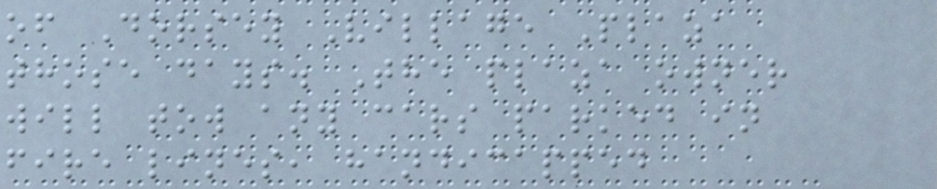of Dorsey Village Plaza
those days. The plaza owner
will tow any cars parked in
fire lines, handicapped
